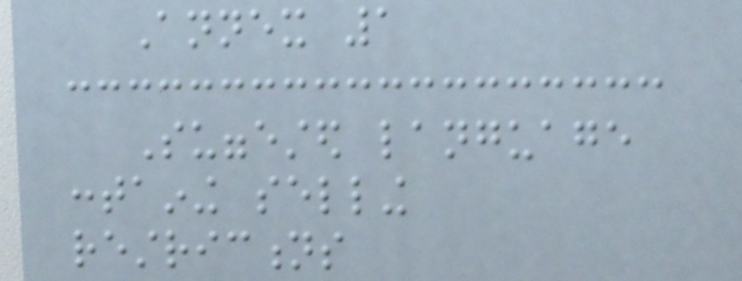Annex 1
Suggested language
containing selling
restrictions
